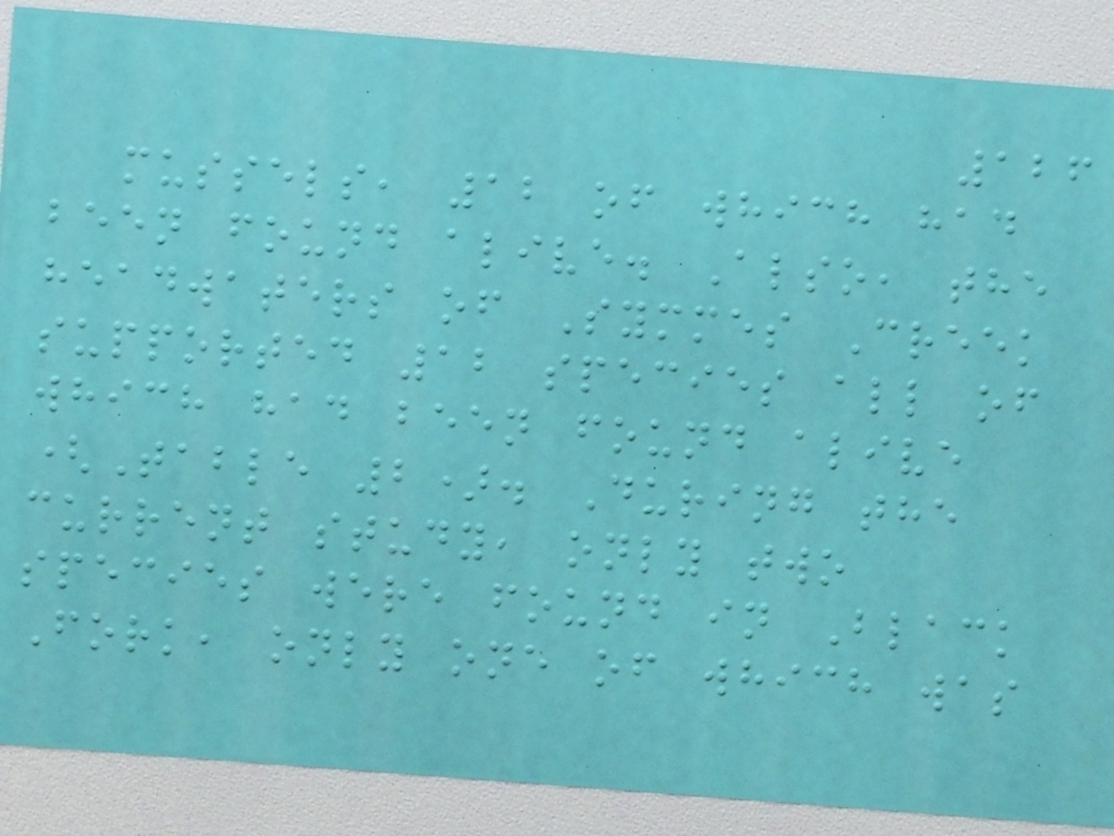126
mussels, 12 of which had
been found alive. Also, the
headwaters of Symmes Creek
supported 12 species all of
which had been found alive
(Table 2). During the
current study, only two
species were found in Black
Fork, only one of which was
